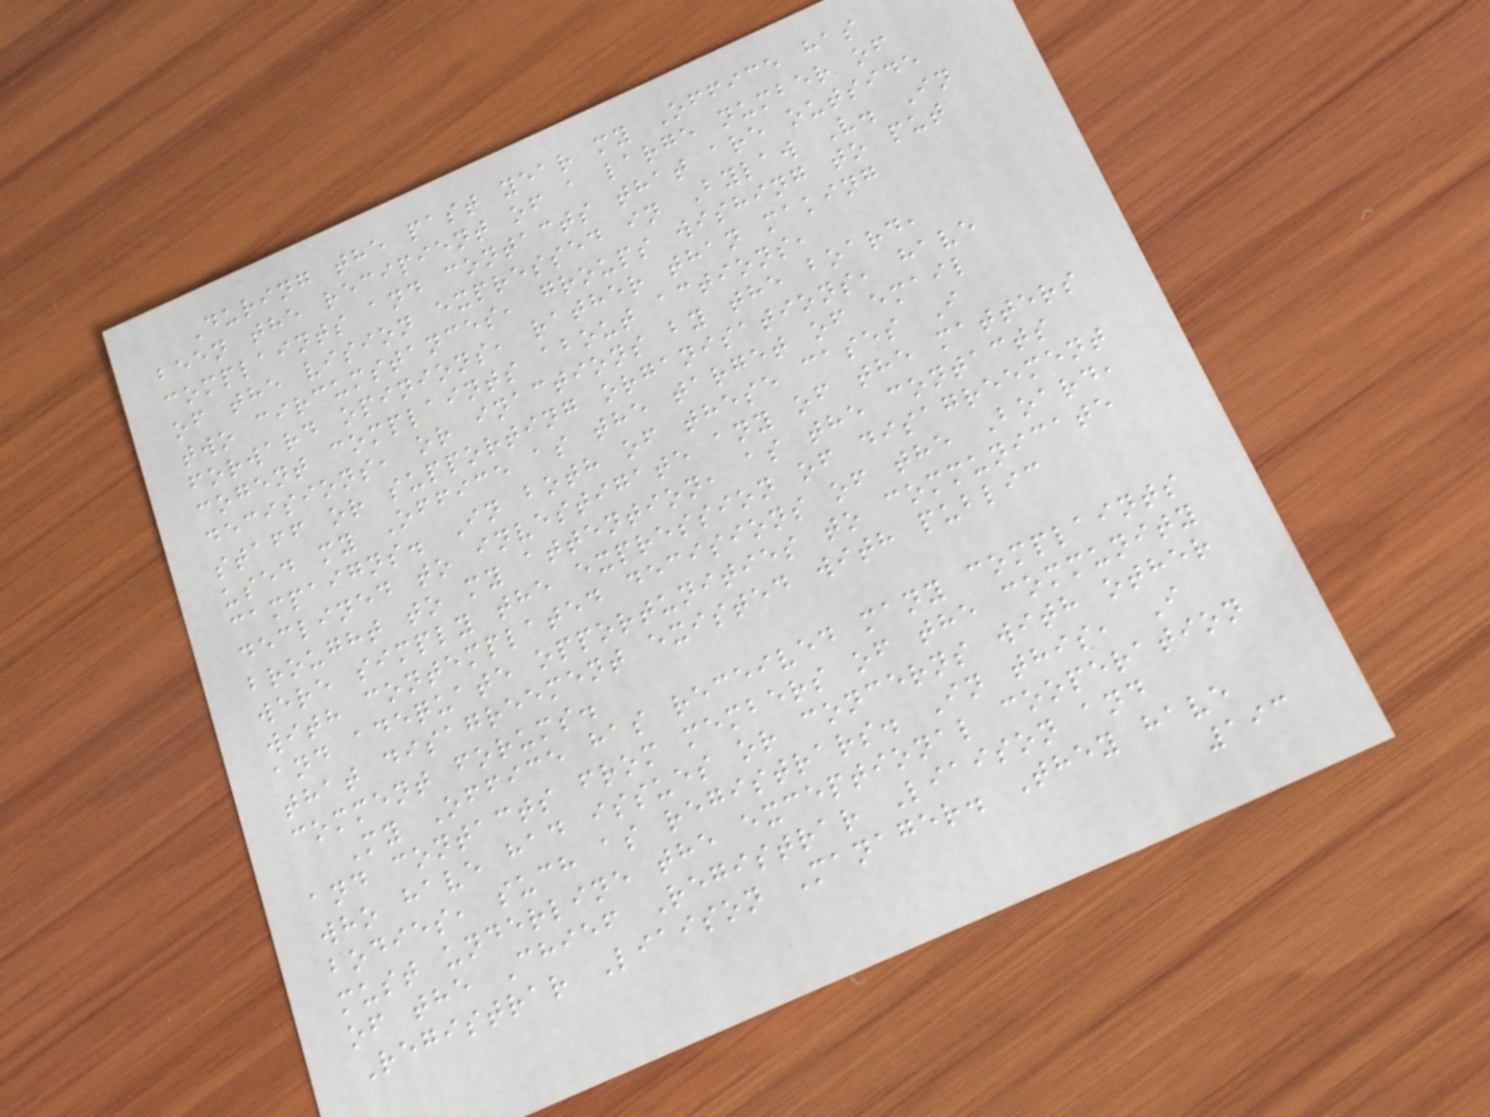During the past year my Office has
been the recipient of a large number of
complaints and contacts that are outside
of the vision expressed in Bylaw V. In
two circumstances, groups wishing to put
forward opinions, rather than making
cogent complaints about actions,
decisions, or inactions by the board,
staff or supporting organisations, have
used my Office as the target of email
campaigns. In both of these cases I
declined to investigate any of the matters
brought to my attention, as the contacts
were simply the expression of disagreement
with contemplated decisions of the Board,
and adequate opportunities to communicate
that disagreement existed with public
comment forums.
My Office has received many complaints
and contacts from members of the community
who have had issues or concerns with other
bodies, such as registrars. In this, I
must underline the exceptional cooperation
of the Chief Registrar Liaison and
Registrar Liaison Manager. They have
193
